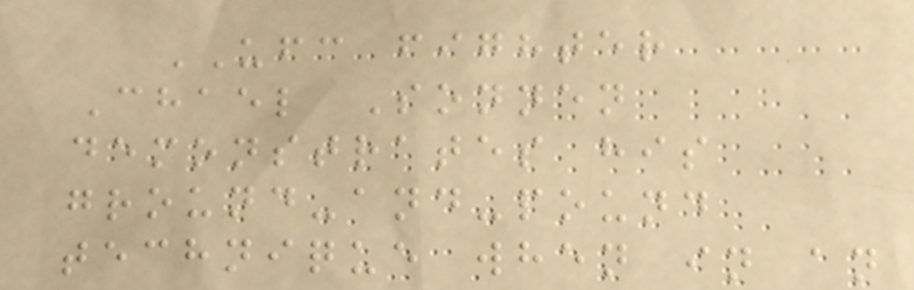UFC fighter
Chael Sonnen
demonstrates his
ground-and-pound
technique when in an
